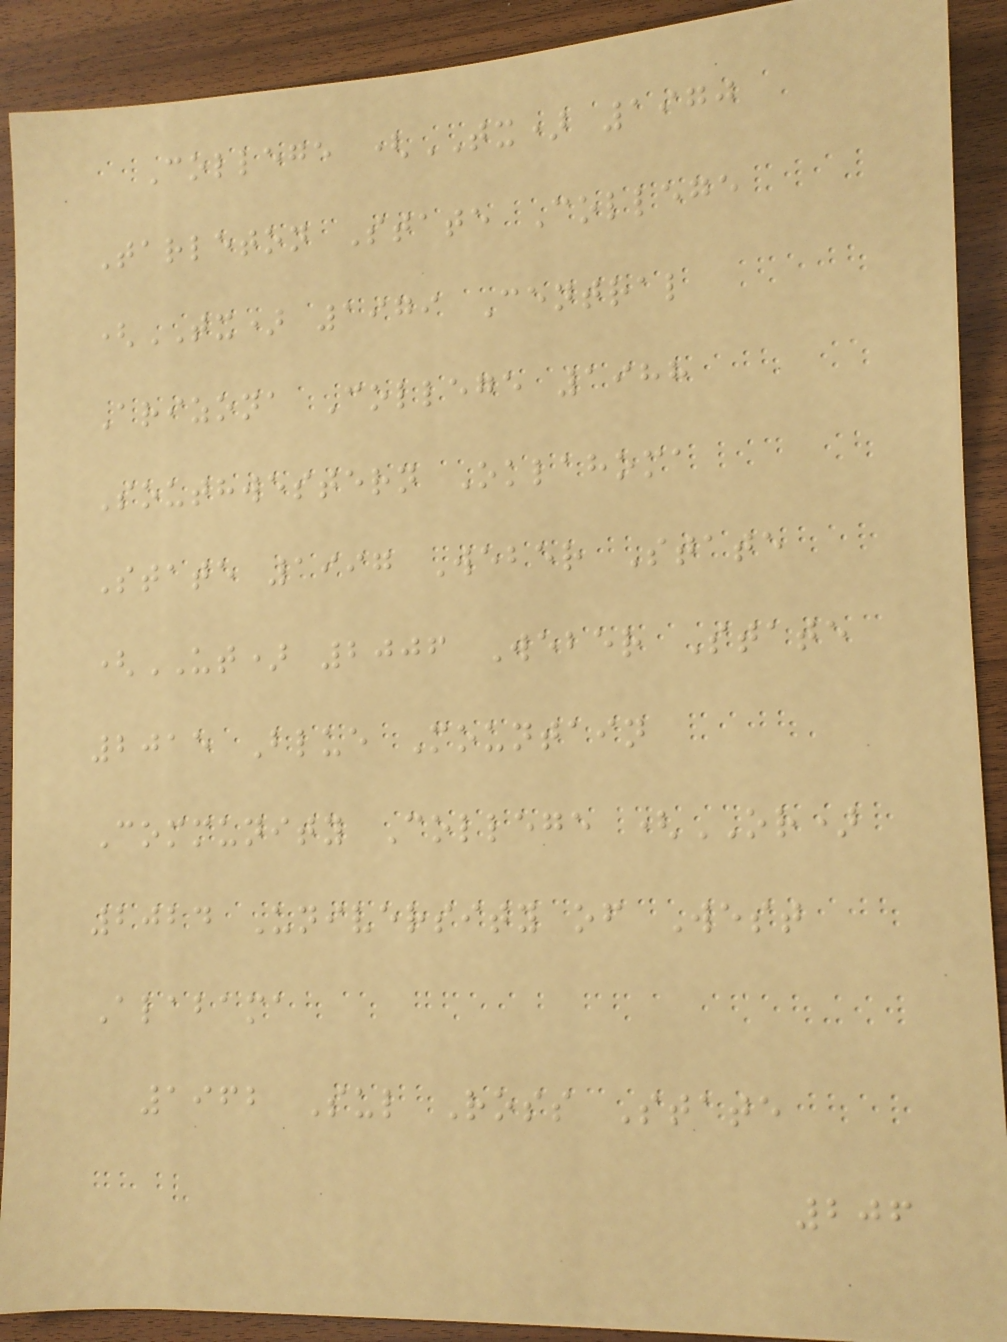College (TX) 1970
Tarleton State College
(TX) 1979 Central
Arizona College 1988
Southwestern Oklahoma
State 1997 Weber State
(UT) 2006 Weber State
2015 Blue Mountain
Community College (OR)
2024 University of West
Alabama
1962 Sul Ross State
206
